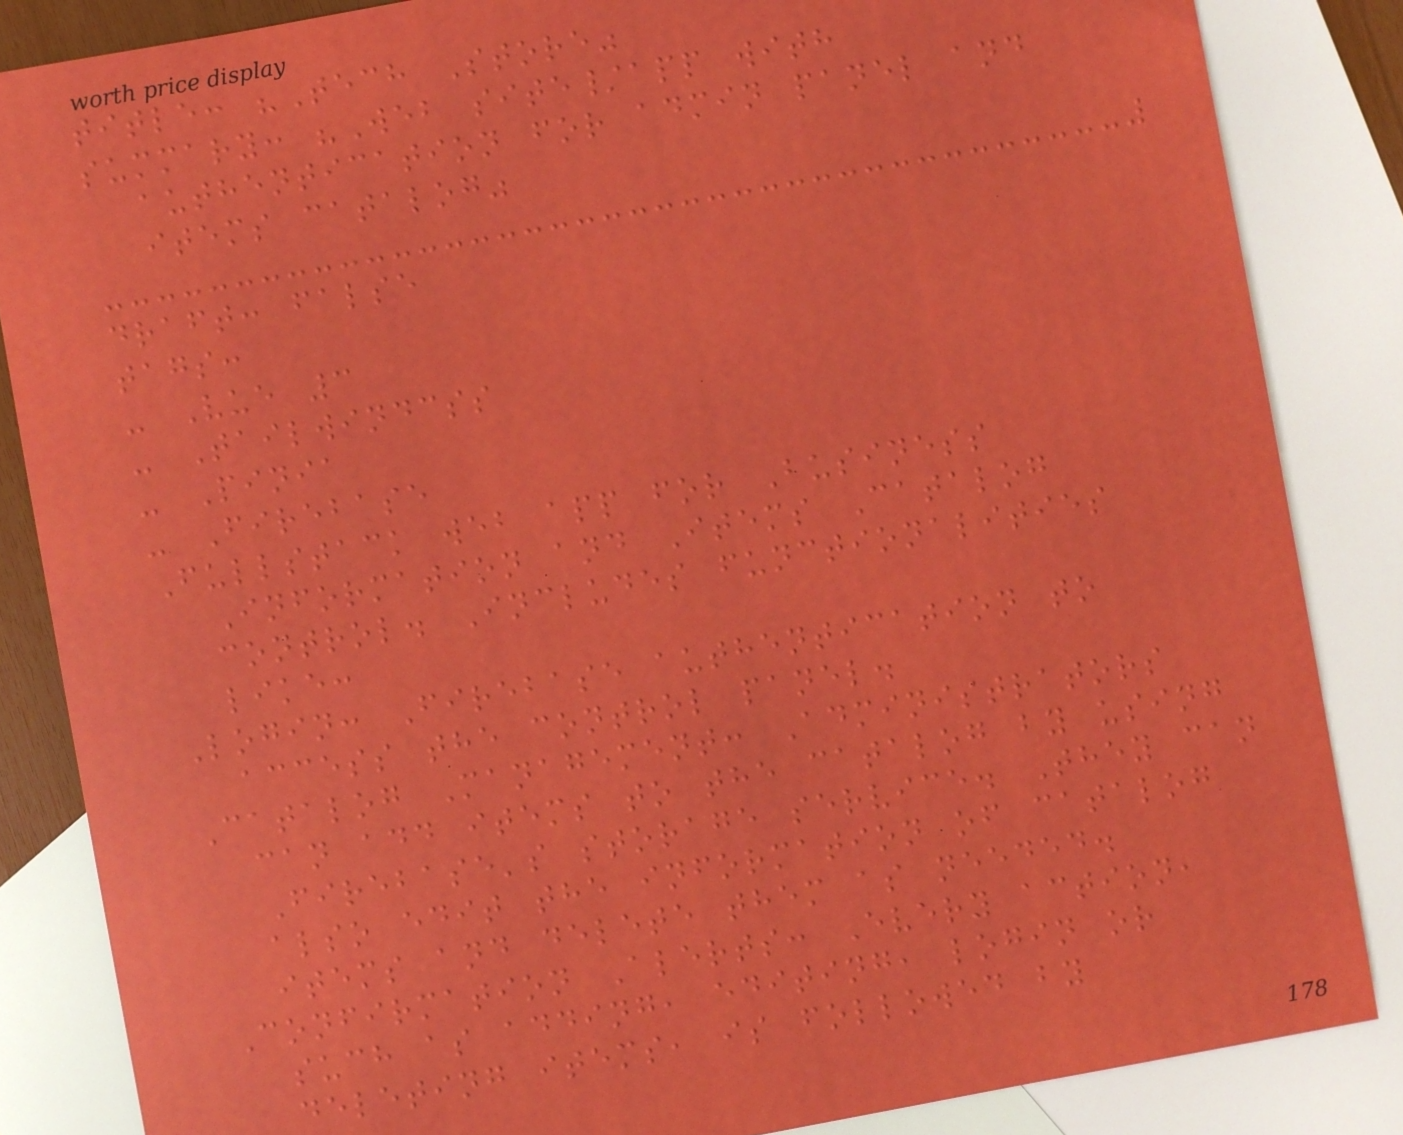title: "Tech Store"
summary: "Web site/app with
authentication for admin panel and
items catalog"
draft: false
tags:
- Vue 3
- Tailwindcss
- Pinia
- Firebase
Fullstack web app for Business
Information and Items Catalog
control. Includes functionalities
like:
Login: Firebase authentication to
access the control panel.
Catalog Management: Administrators
can add items to the catalog by using
Firebase's storage service. They can
also edit the information of catalog
items and delete them as needed.
Confirmation Alerts: Every action,
such as adding, editing, login or
deleting items, is followed by
